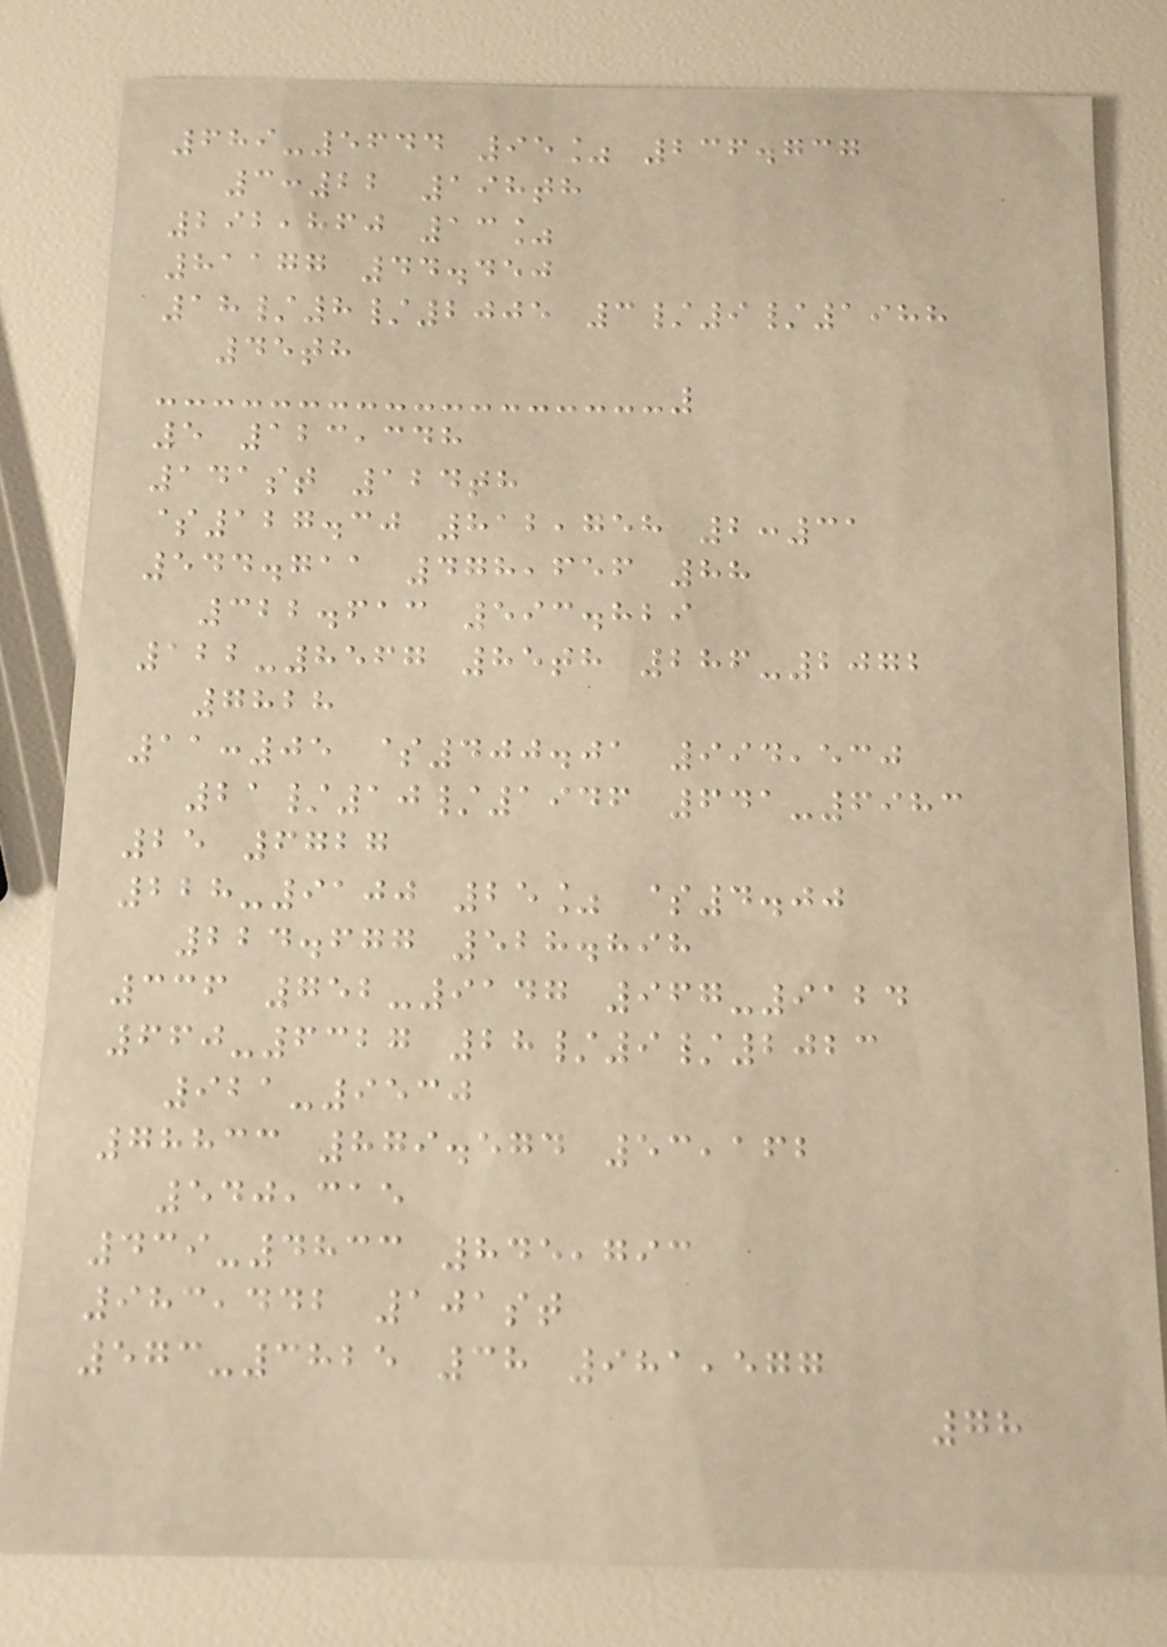689-5644 95% 236.737
3:22 198th
292,860 13%
81177 44.450
18/8/2005 3/9/1988
45th
5 123,348
141st 124th
$127.30 812,758 2:31
544.711 478,656 88
322.613 593.829
122-8567 85th 286-2072
7828
11:05 $400.01 994,530
21/10/1946 641-6983
25 6727
228-9100 25% $4.00
224.677 528.898
336 752-9147 967-9124
660-6327 28/9/2023
921-9530
78833 879.574 53,162
540,315
439-4833 845,793
983,442 101st
573-3825 38 981,577
78
